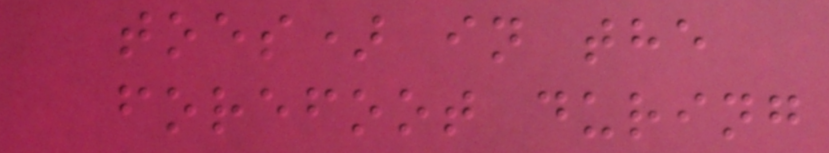toes) in the
forefoot during
